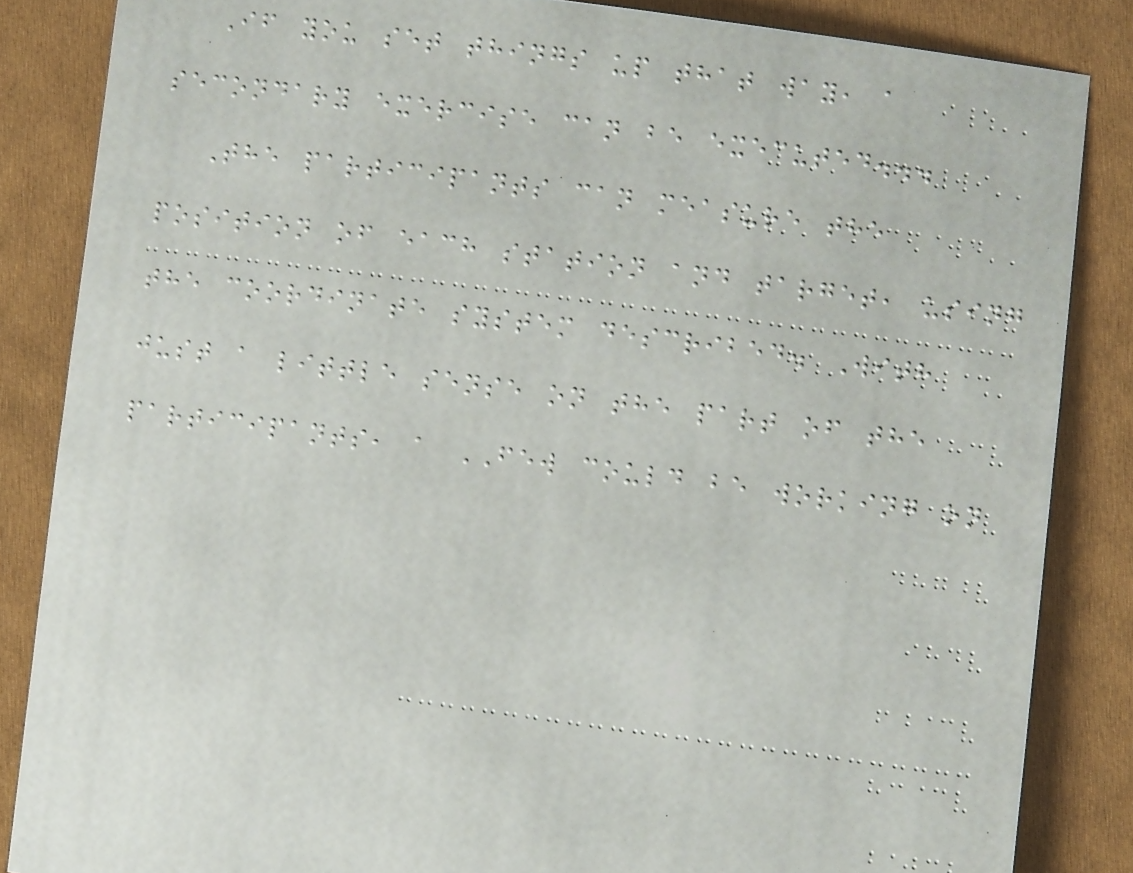If you set things up that way, a
secondary exercise can be executed...
The participants can measure the
position of each station and target, using
the coordinate system described. With
just a little sense on the part of the
participants, a FEW could be working on
